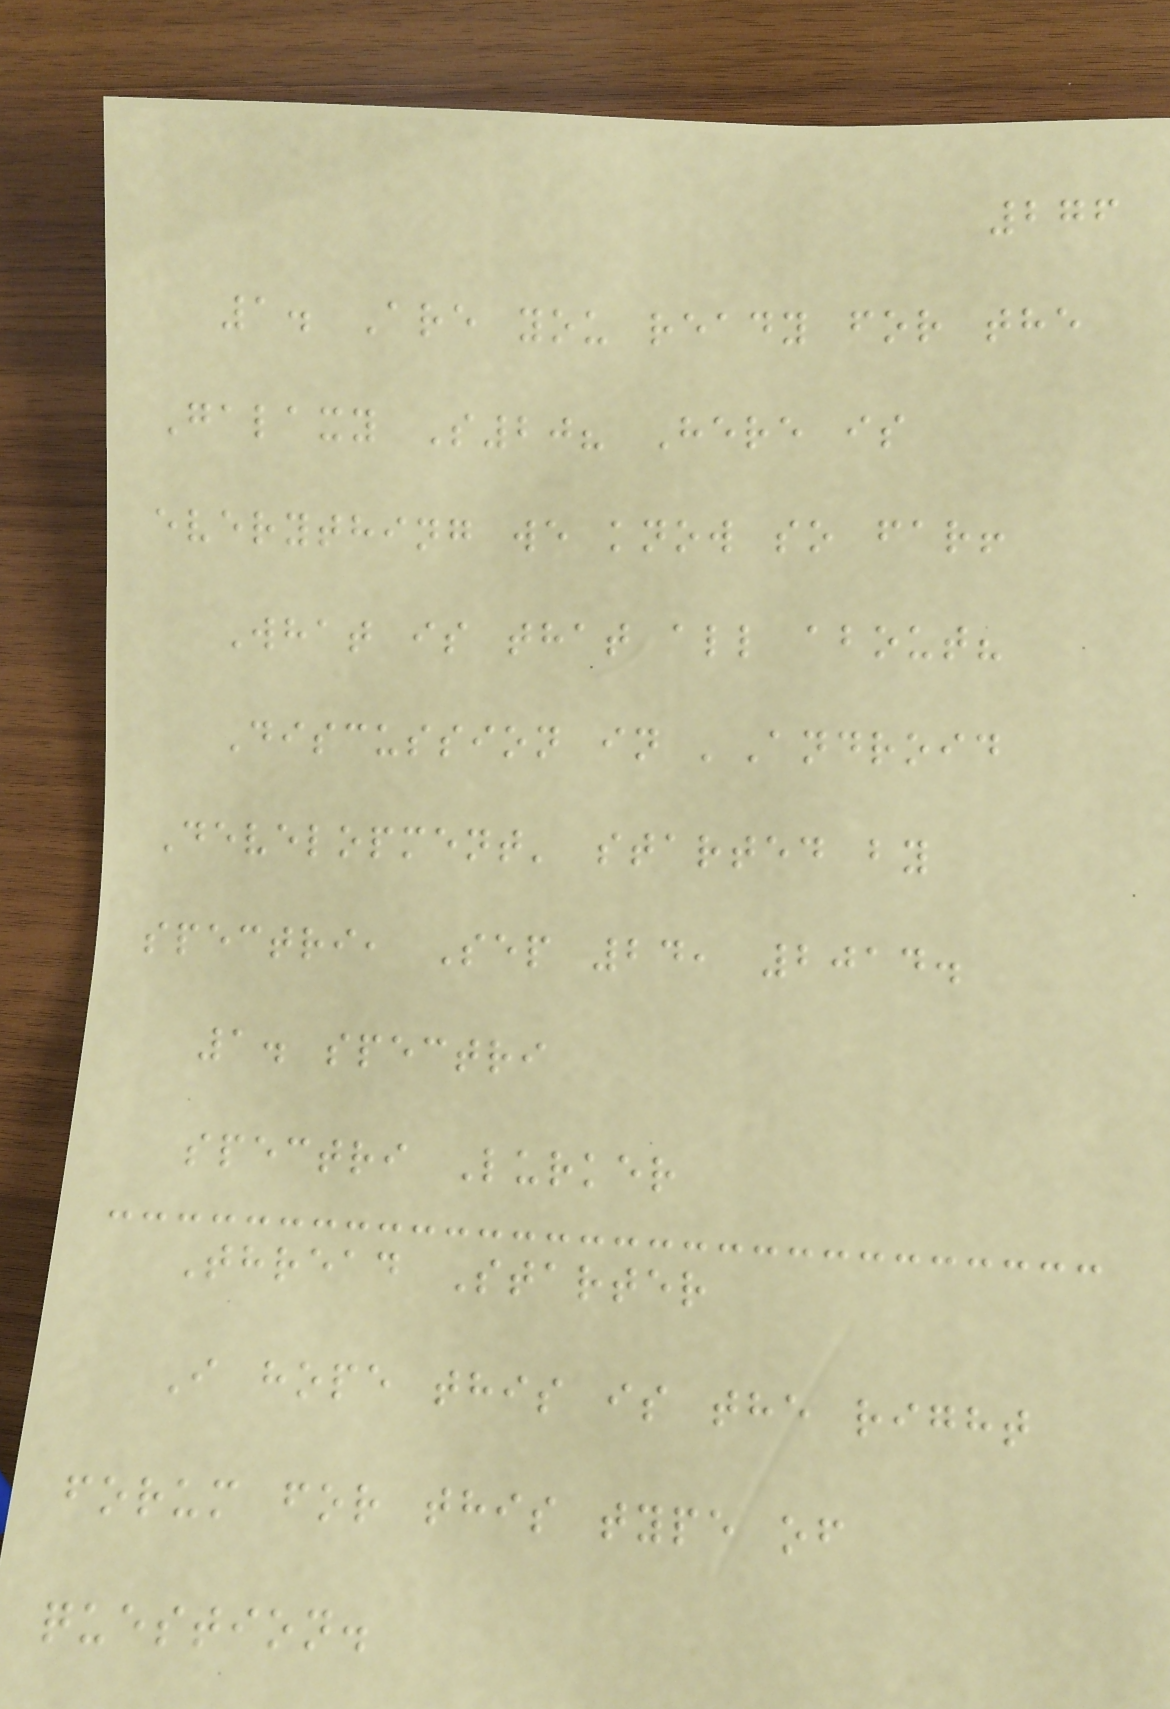276
1. Are you ready for the
Galaxy S20? Here is
everything we know so far!
What is that all about?
Discussion in 'Android
Development' started by
spectri, Sep 24, 2014.
1. spectri
spectri Lurker
Thread Starter
I hope this is the right
forum for this type of
question.
